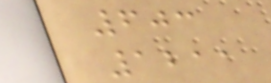603
1211
